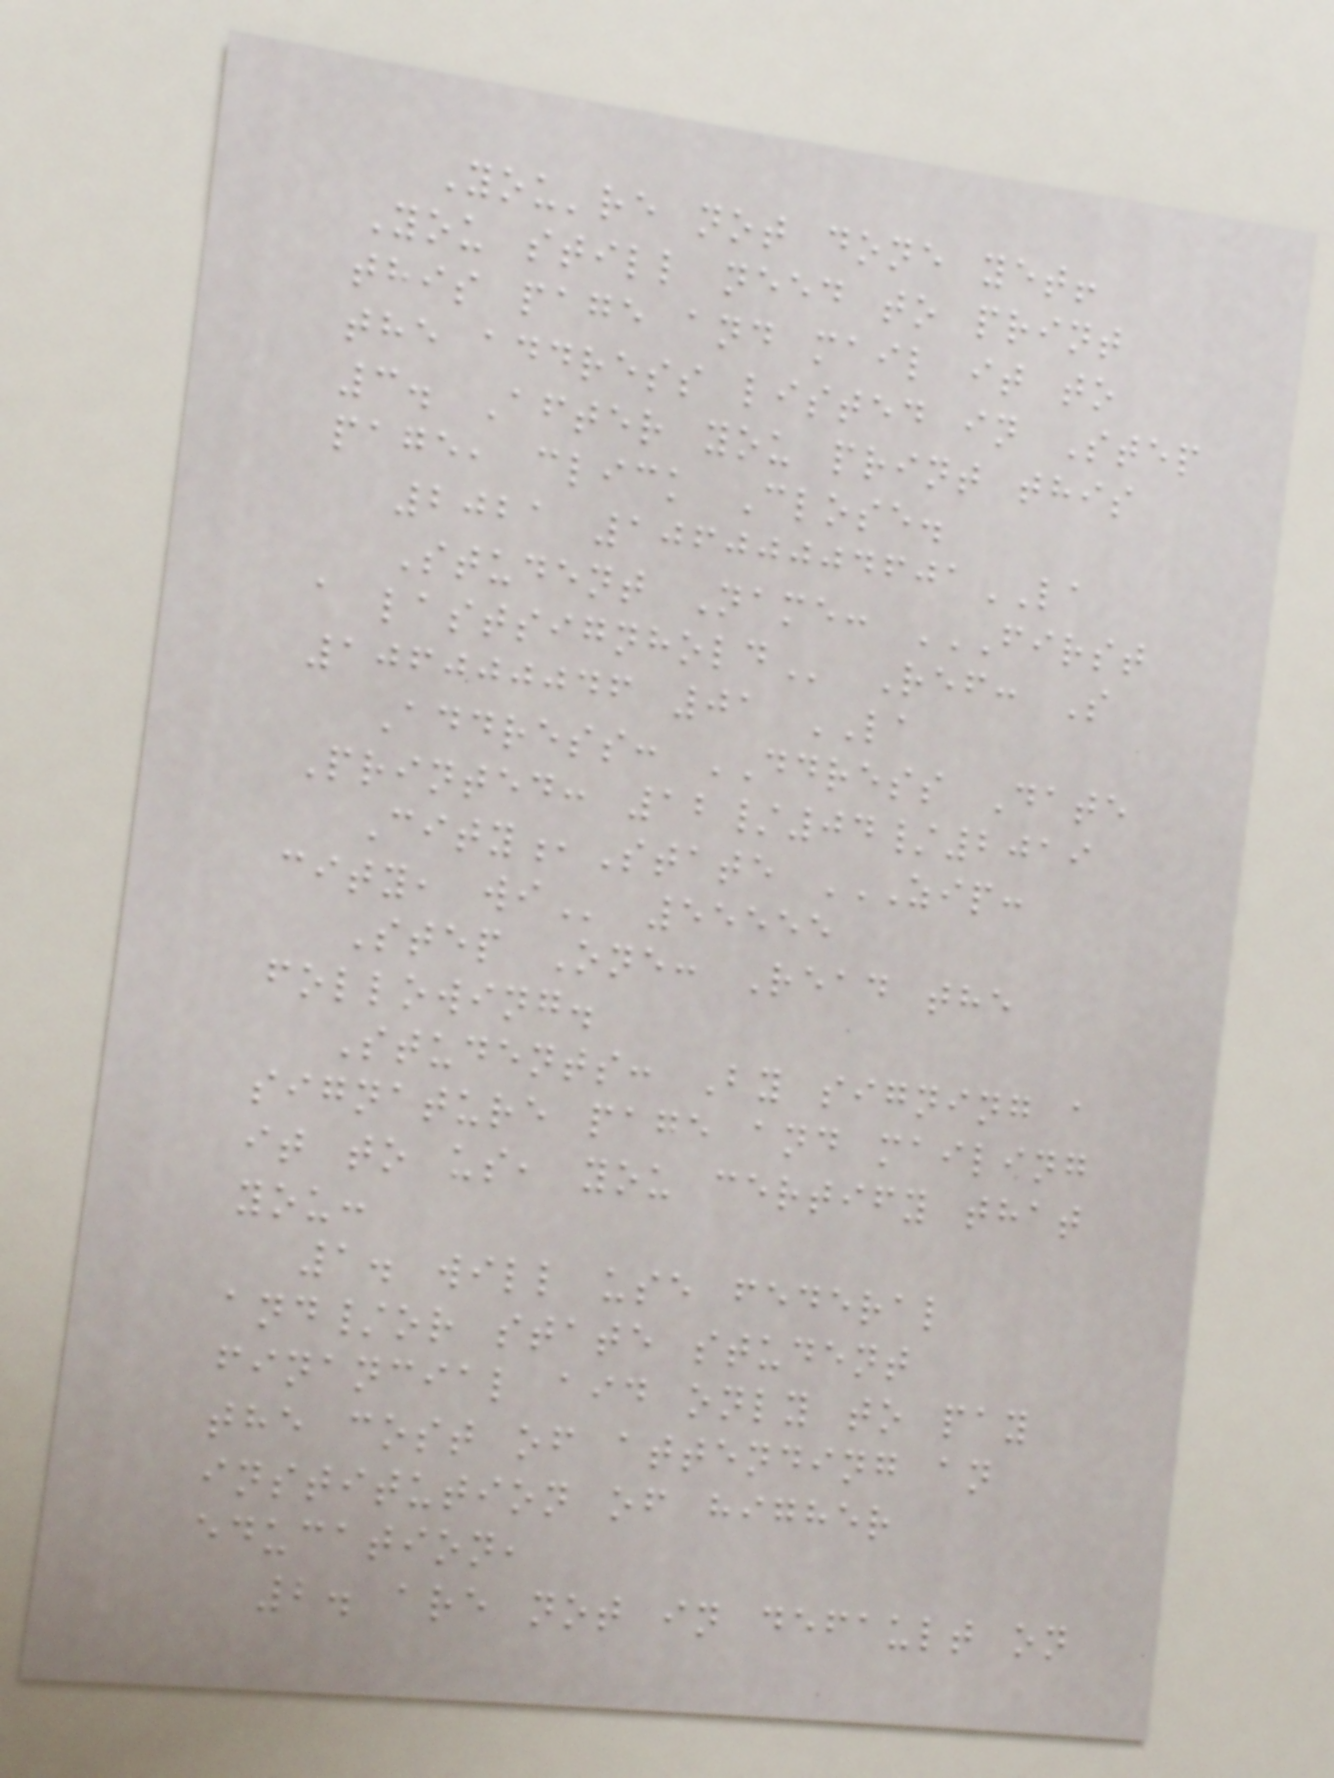You're not done yet!
You still need to print
this page and mail it to
the address listed in Step
3. After you print this
page, click Close.
2021 10600004601LA
Student Name: FIRST
A LASTSIGNHOLD Ref: S
106000046 01 LA
Address: DDRESS Date
Printed: 12/04/2019
City,State ZIP:
CITY, WI 55555
Step One: Read the
following.
Students: By signing a
signature page and mailing
it to us, you certify that
you:
1. will use federal
and/or state student
financial aid only to pay
the cost of attending an
institution of higher
education,
2. are not in default on
